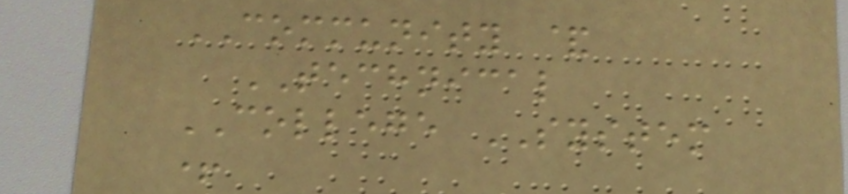COMMUNITY &
TECHNICAL
COLLEGE SYSTEM
+
